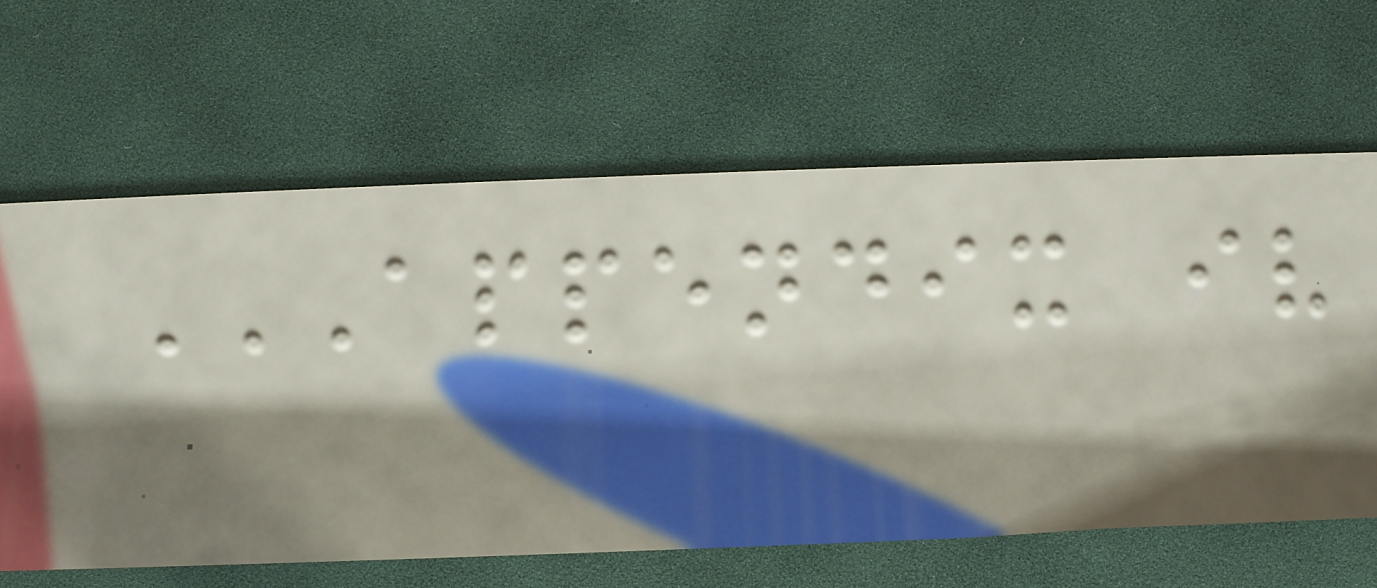APPENDIX IV
